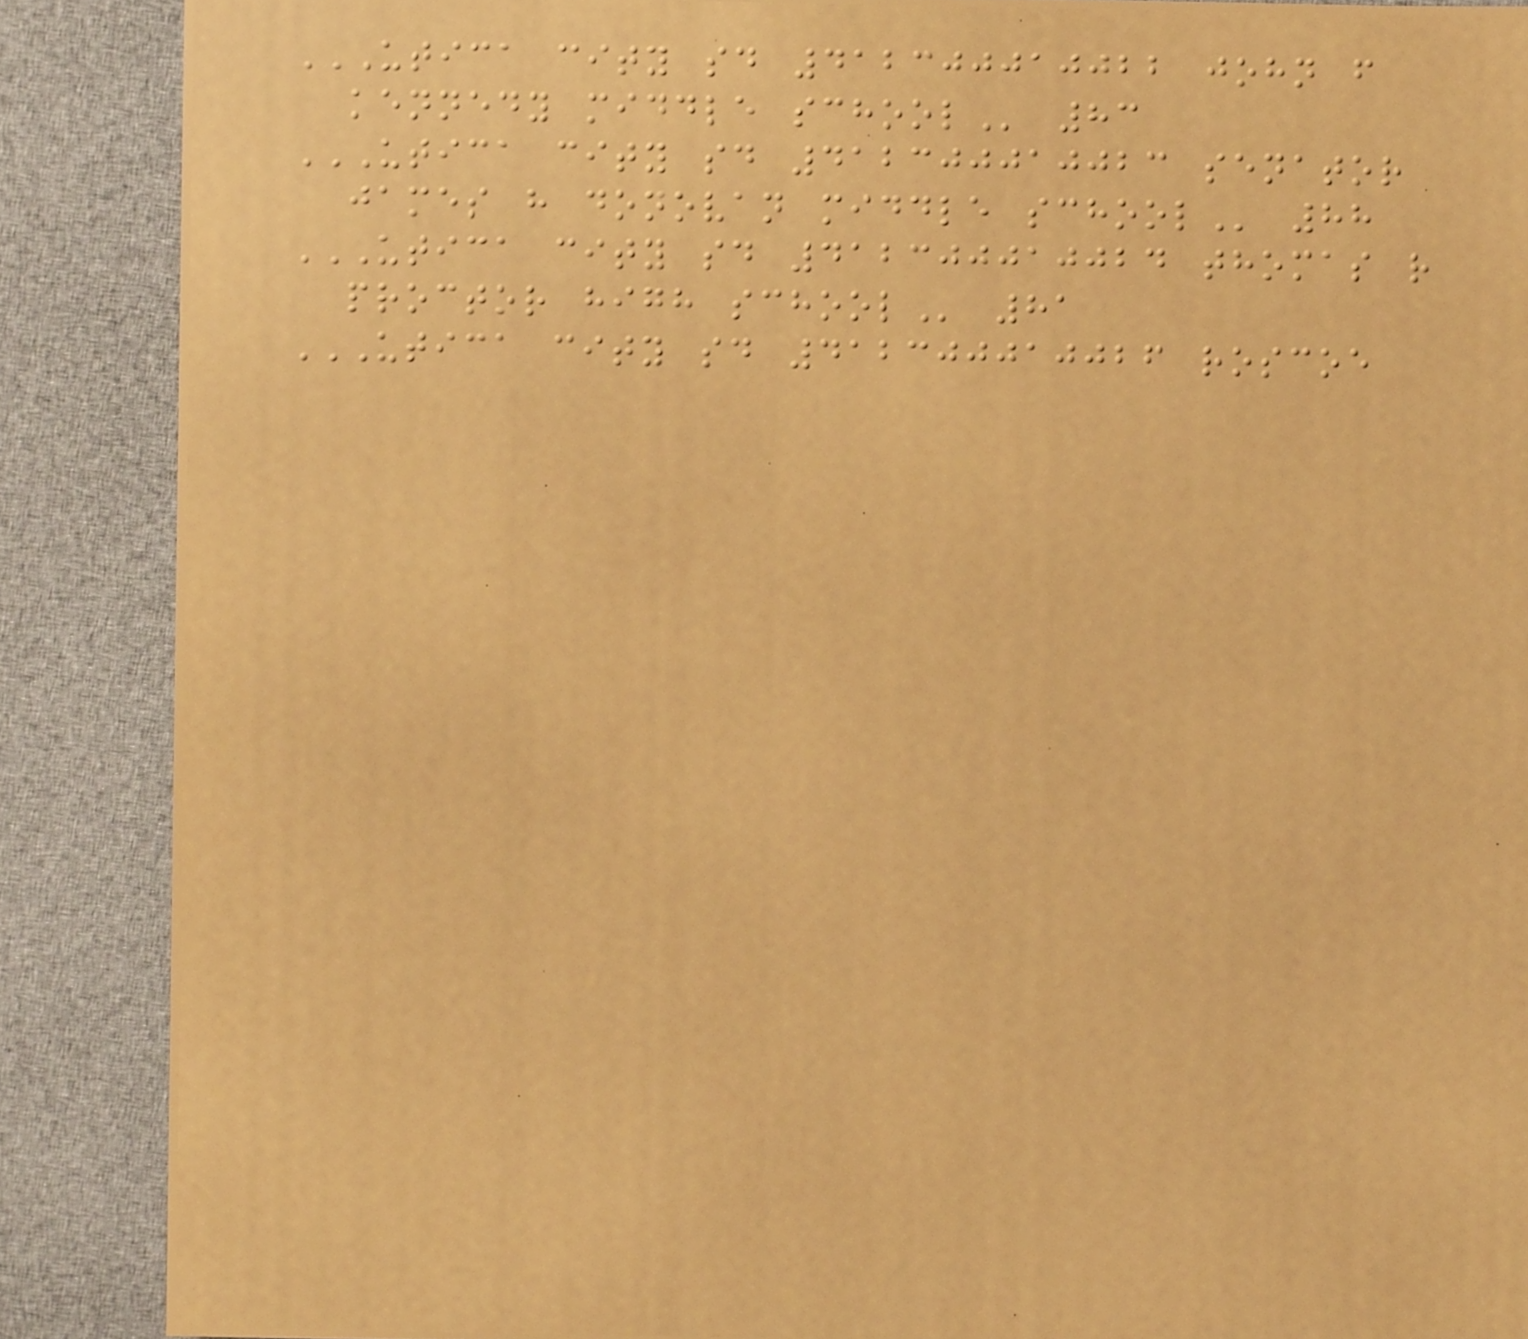UTICA CITY SD 412300010022 JOHN F
KENNEDY MIDDLE SCHOOL 83
UTICA CITY SD 412300010023 SENATOR
JAMES H DONOVAN MIDDLE SCHOOL 88
UTICA CITY SD 412300010024 THOMAS R
PROCTOR HIGH SCHOOL 81
UTICA CITY SD 412300010026 ROSCOE
